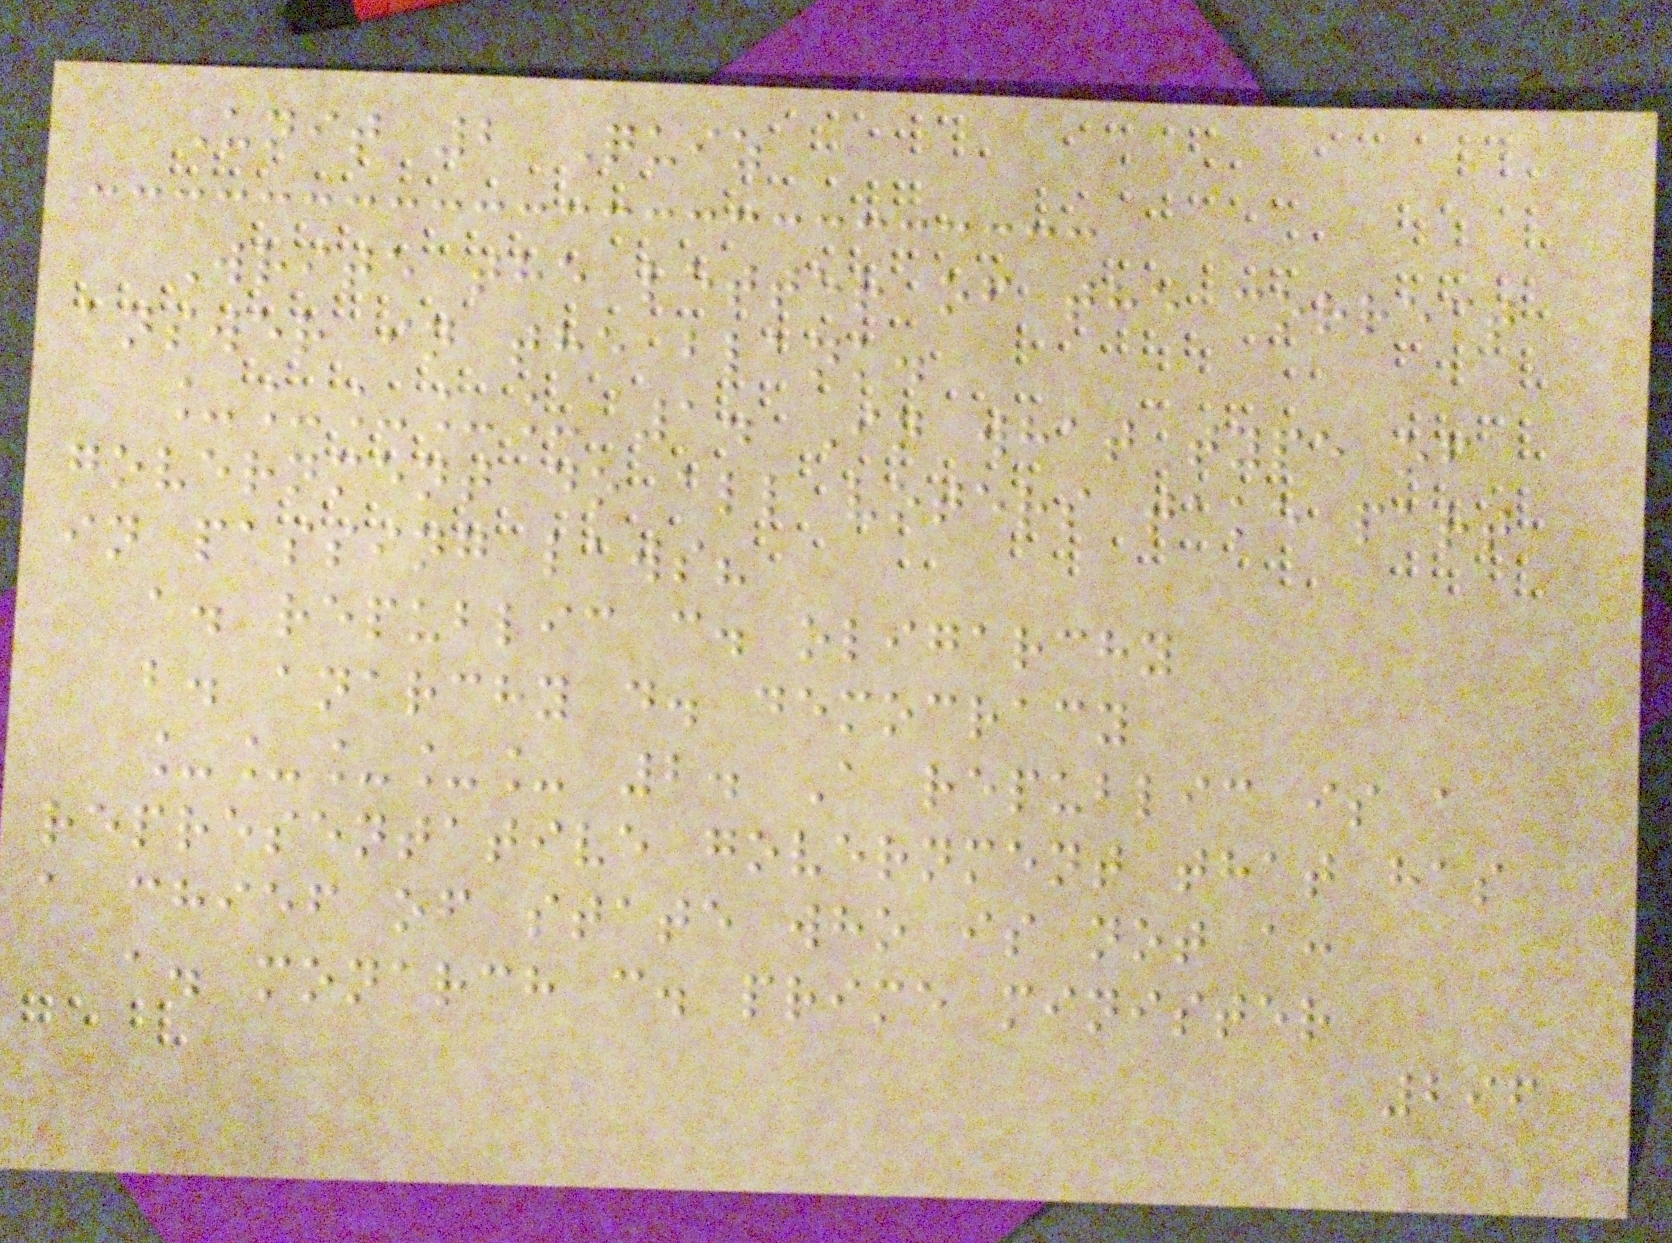Unit 2 Quiz
Write the letter of the correct
answer in the blank.
_____ 1. In what type of
government do all voters take part
in passing laws?
a. republic c. oligarchy
b. anarchy d. democracy
_____ 2. A republic is a
representative government that has
a chief of state who is not a:
a. monarch c. prime minister
296
